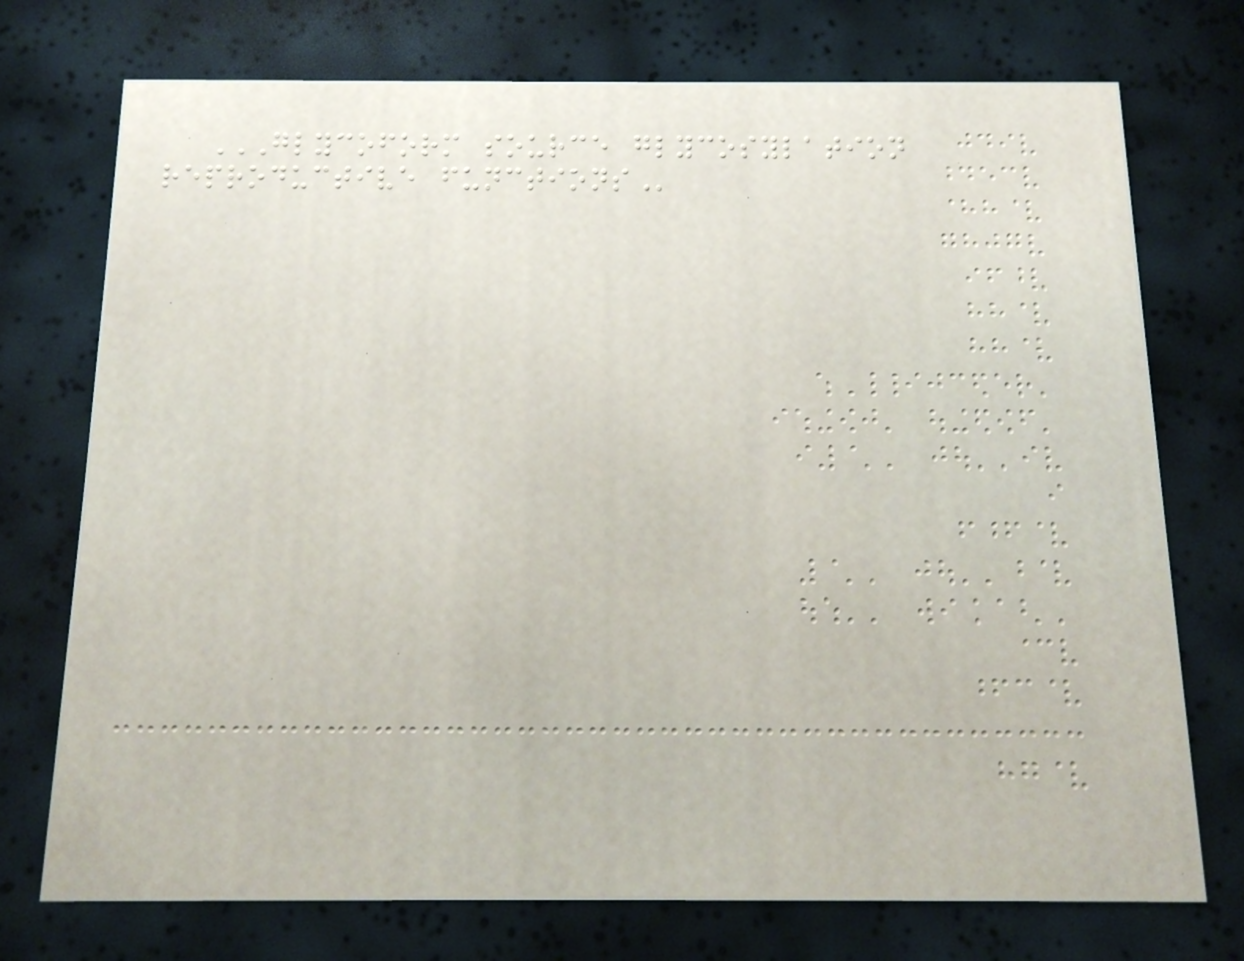GLYCOFORM SOURCE GLYCOSYLATION
REPRODUCTIVE FUNCTIONS
